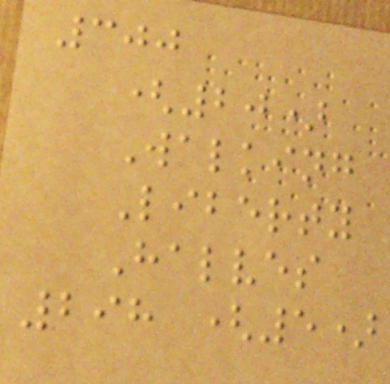300
(20)
Walking
Liberty
Halves
298 (5)
